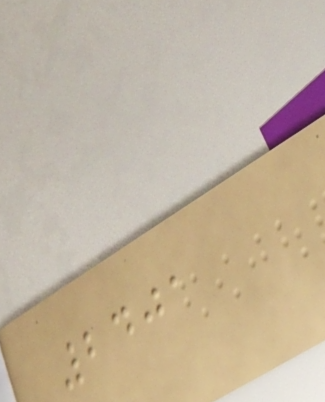2401
